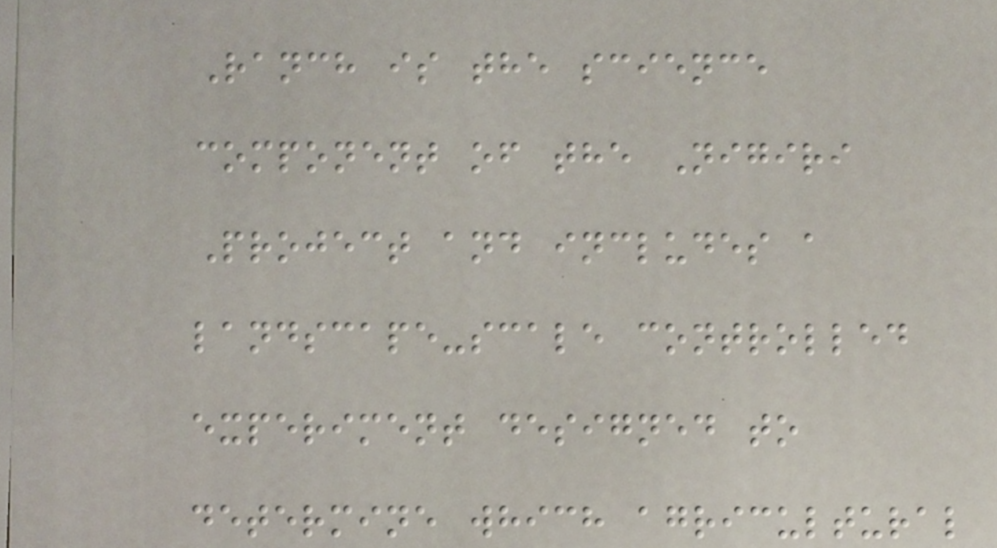Ranch is the science
component of the Nigiri
Project and includes a
landscape-scale controlled
experiment designed to
determine which agricultural
